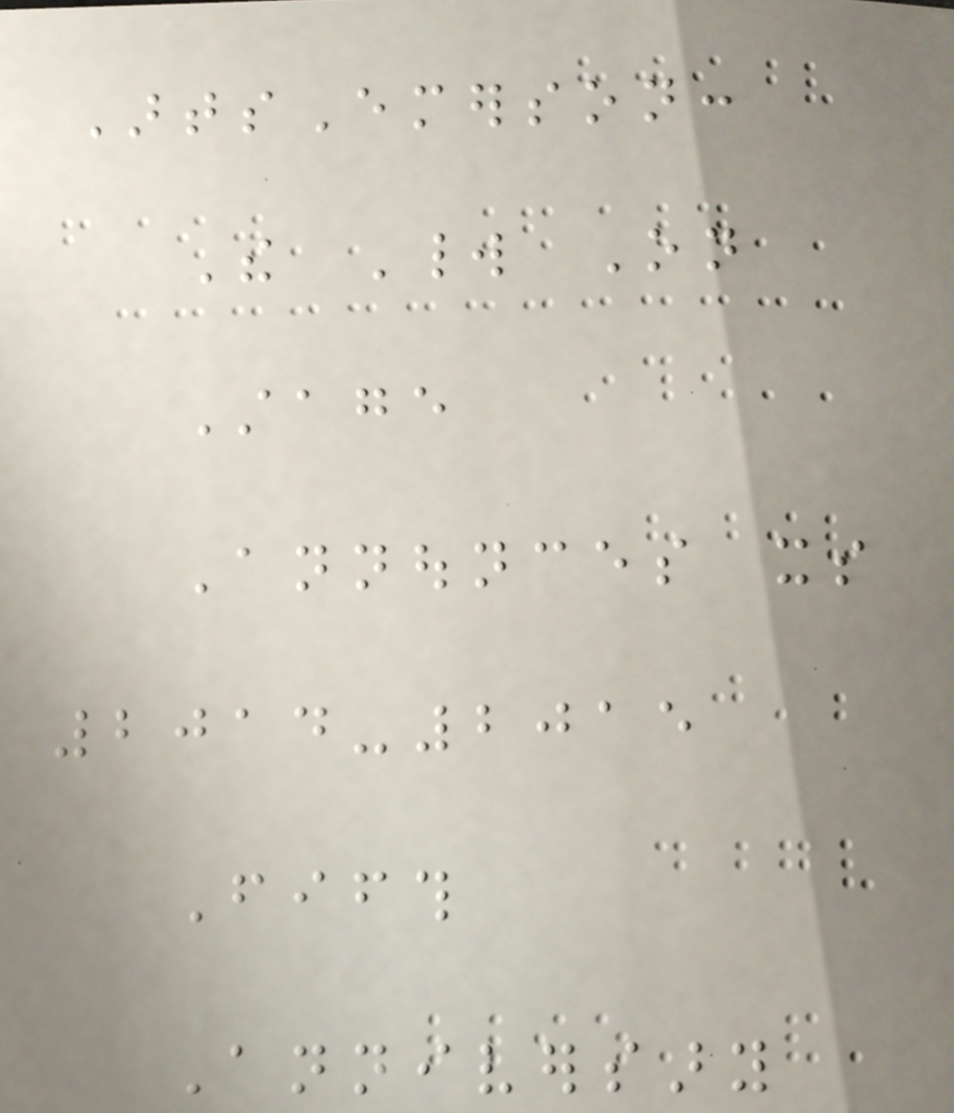ArtsEmerson:
The World On
Stage
Announces its
2014-2015
Fifth
Anniversary
